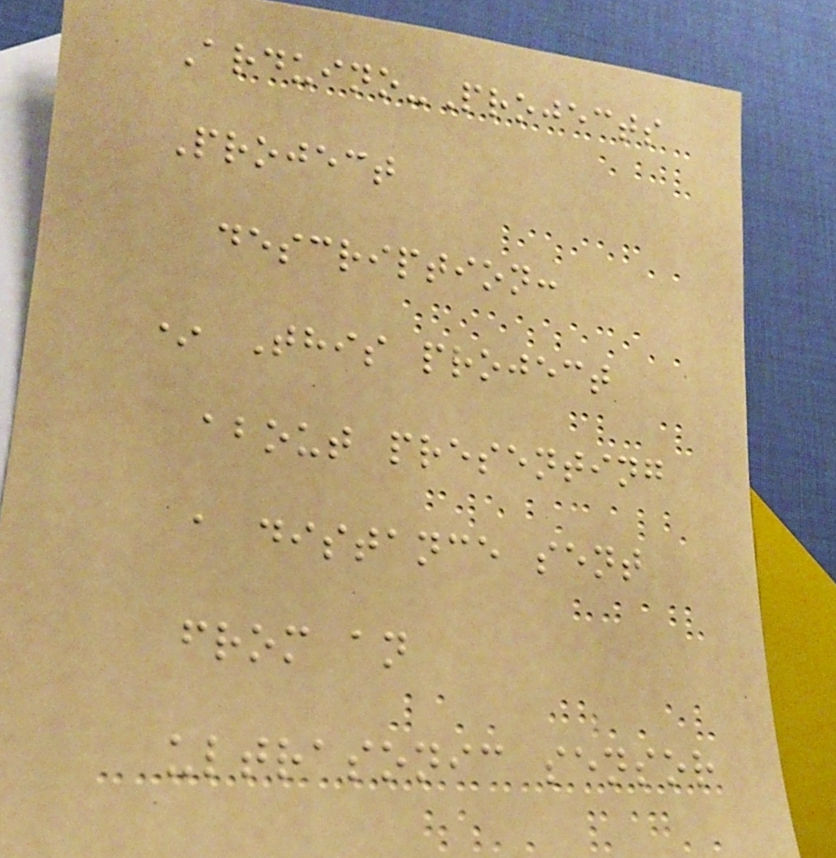Arduino-Projects
Project
description:
* This project
about presenting
a distance sent
from an
ultrasonic sensor
